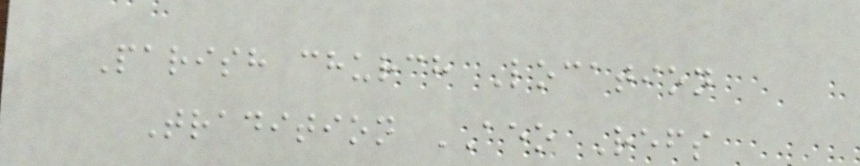Parish church Location
Tradition AEO Refs
